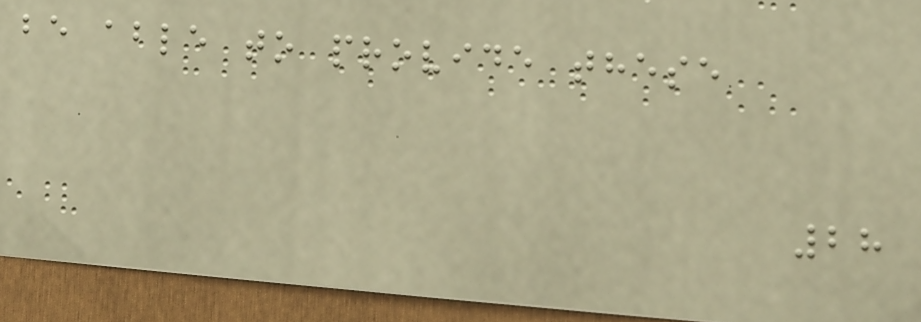be able to provide these
28
